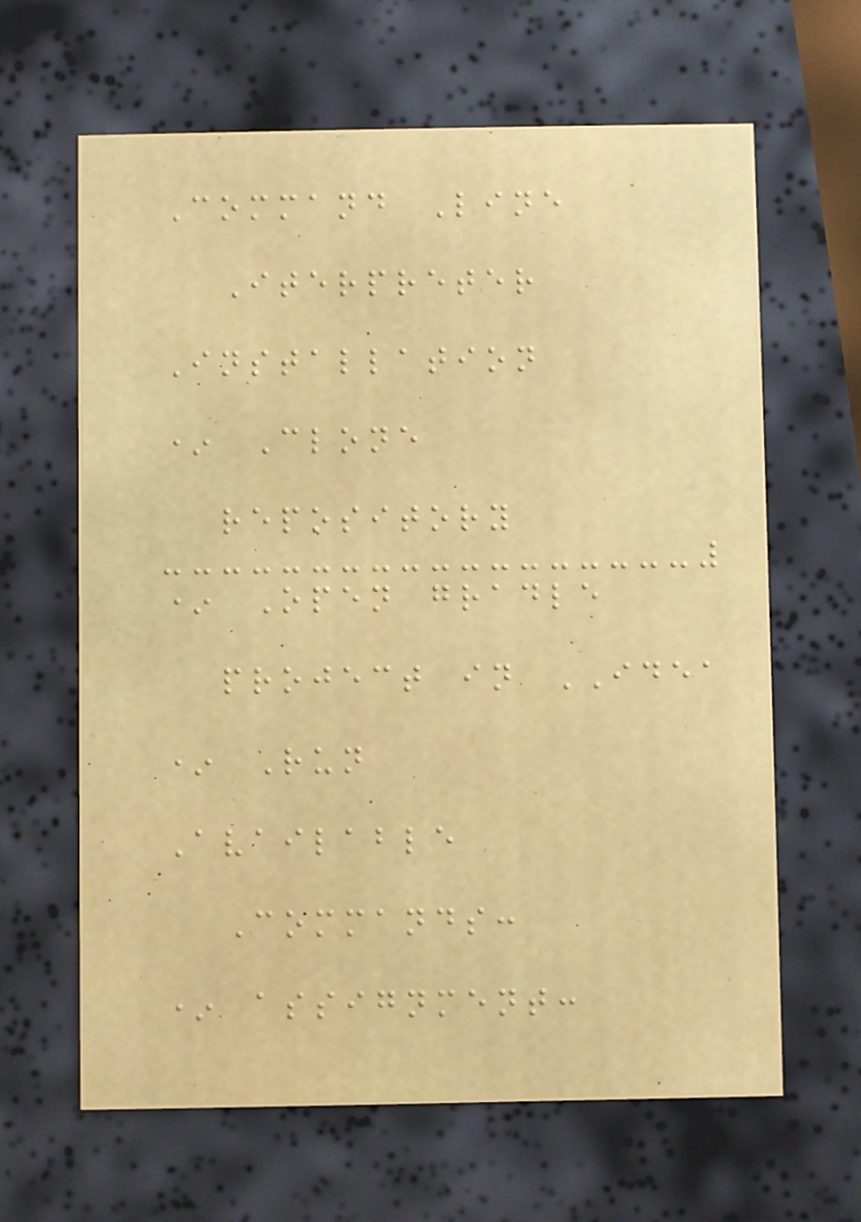Command Line
Iterpreter
Installation
* Clone
repository
* Open gradle
project in IDEA
* Run
Available
Commands:
* assignment:
